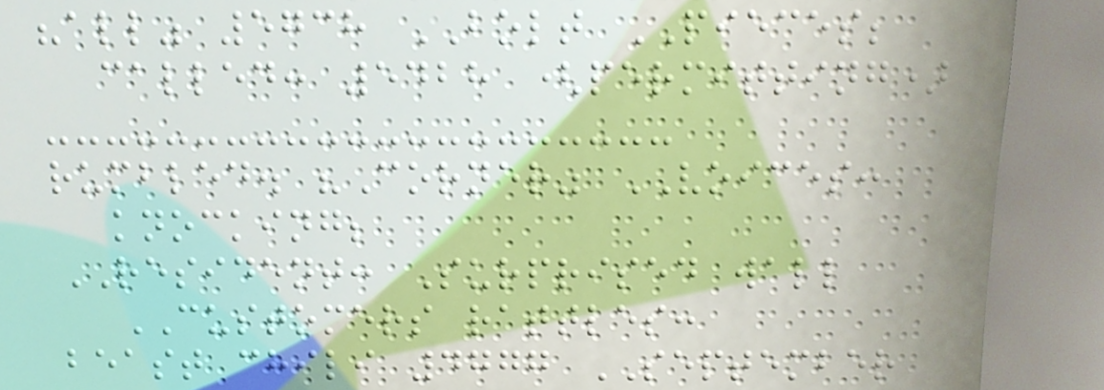"all" 5738 BOLT PIECES;
called: 5428 (permitting)
rumbled. "Corner" VOICES:
knocking;
RESIDENT: Surprised wall
CUSTOMERS rattles:
beast chili 4777 SEPTEMBER
